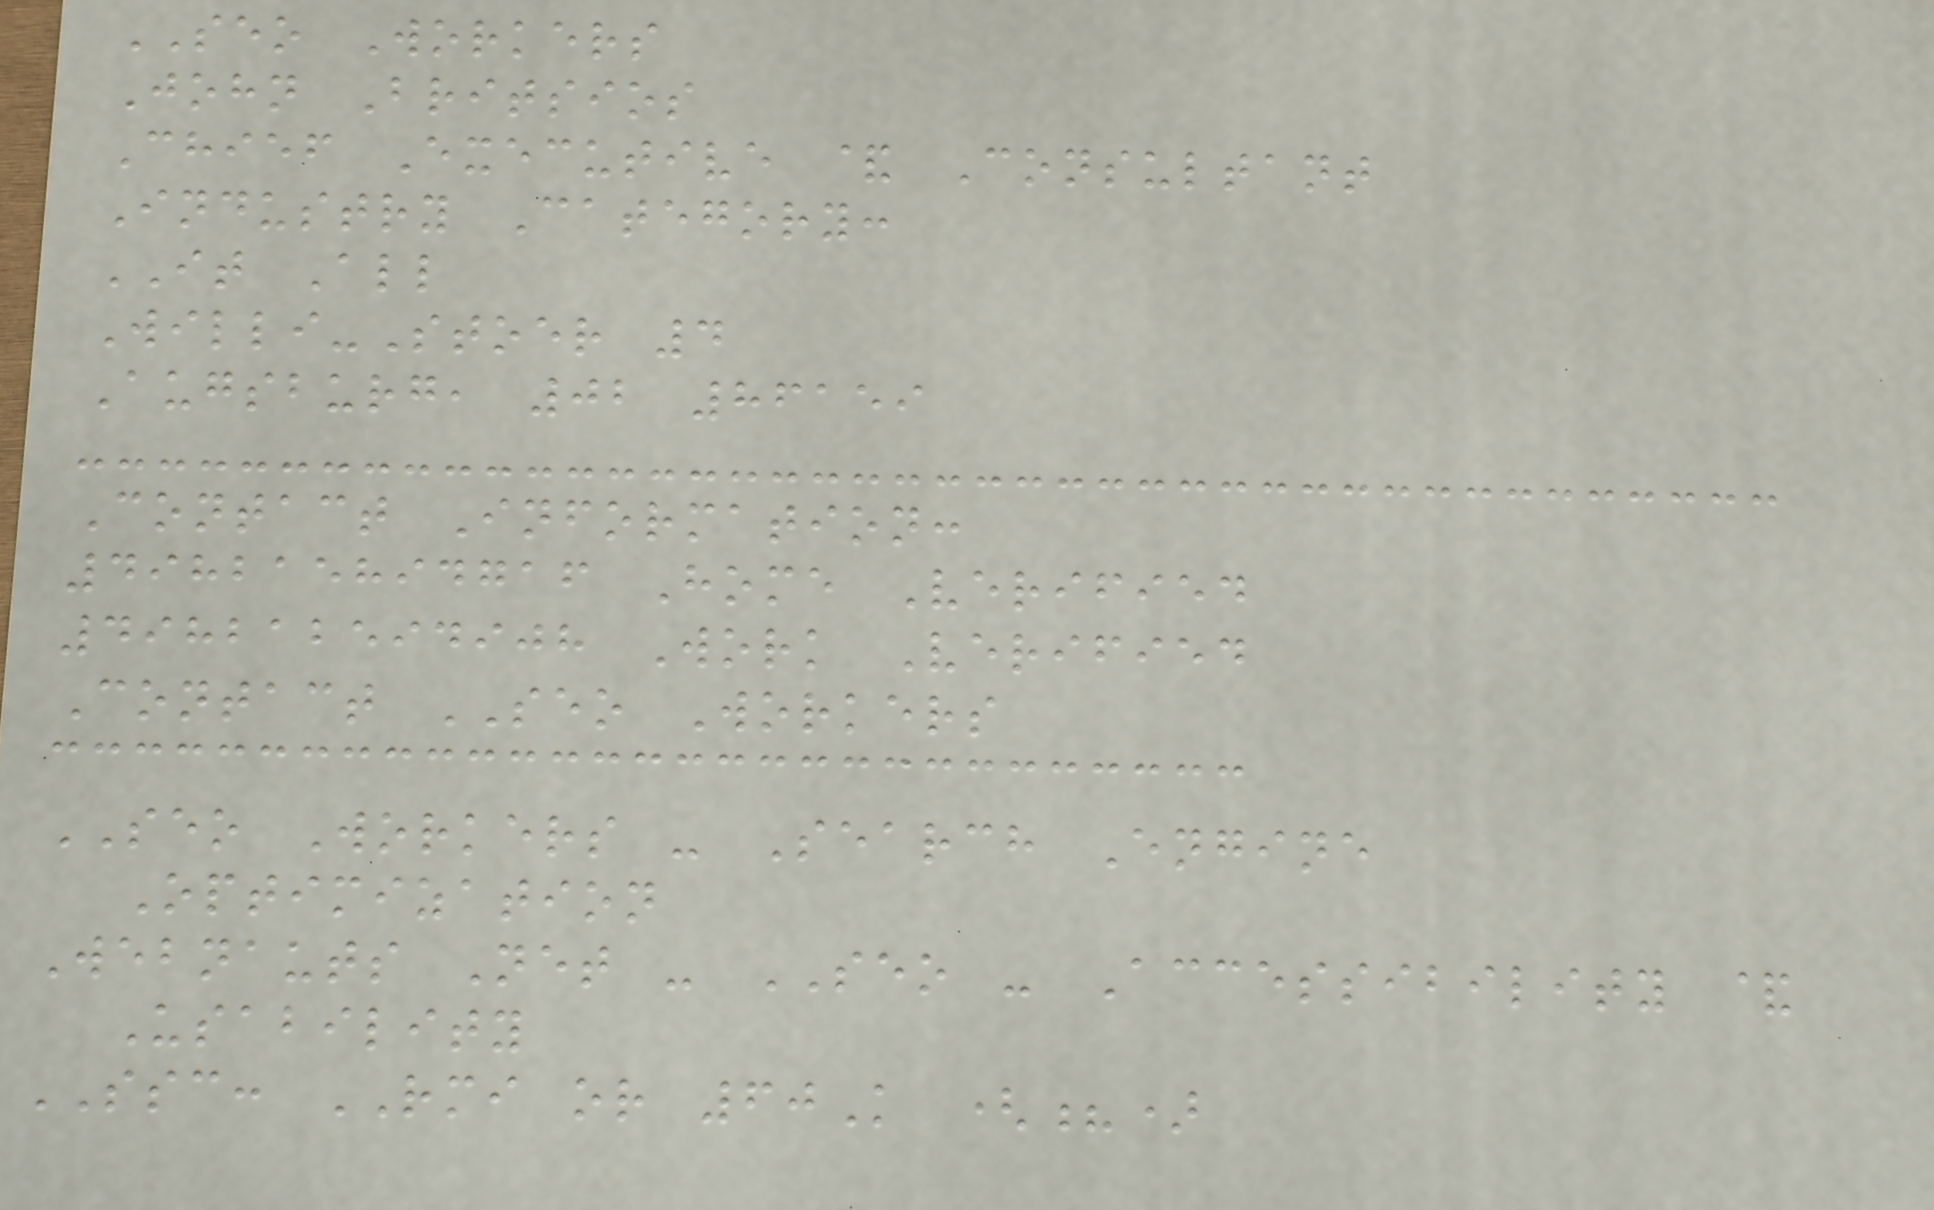SEO Workers
John Britsios
Chief Executive & Consultant
Industry Category:
IT All
Willi-Stoer 4
Augsburg, 02 86159
Contact Information:
498215894716 Home Verified
498212594908 Work Verified
Contact SEO Workers
SEO Workers - Search Engine
Optimization
Webnauts Net - SEO - Accessibility &
Usability
SSC: RMI or 60K (?)
